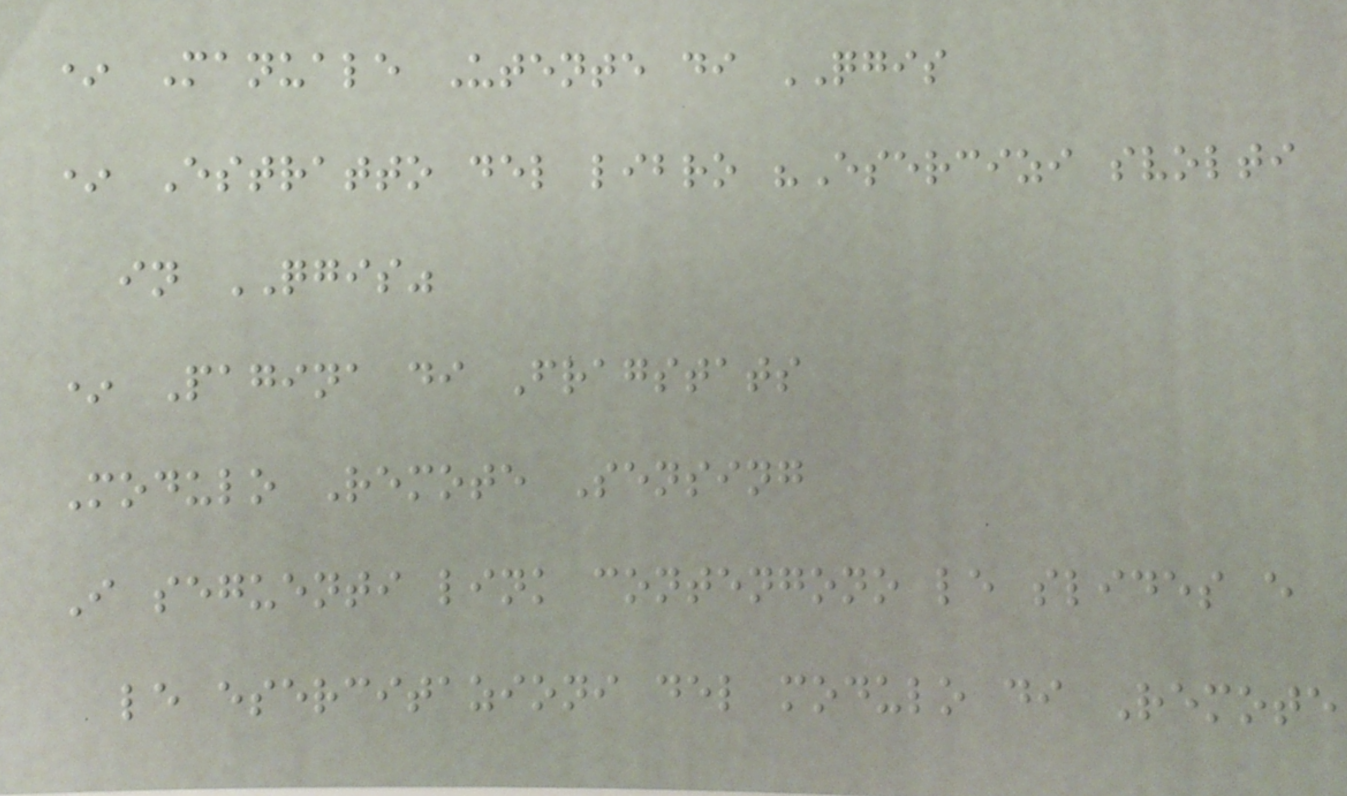* Manuale Utente di QGIS
* Estratto del libro "Esercizi svolti
in QGIS"
* Pagina di Fragstats
Modulo Remote Sensing
I seguenti link contengono le slides e
le esercitazioni del modulo di Remote
